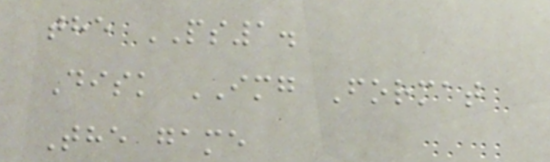the PS1.
Disk IMG Format
The game
